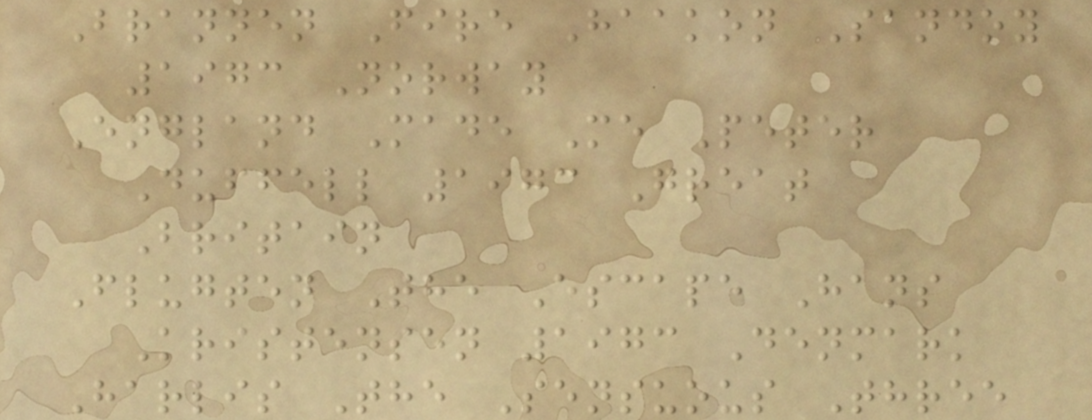Brannen Fire Haakon Sandoy
1973 Norway
England Made Me Peter
Duffell 1973 Great
Britain
Flugten The Escape Hans
Kristensen 1973 Denmark
Harlis The Sensuous Three
